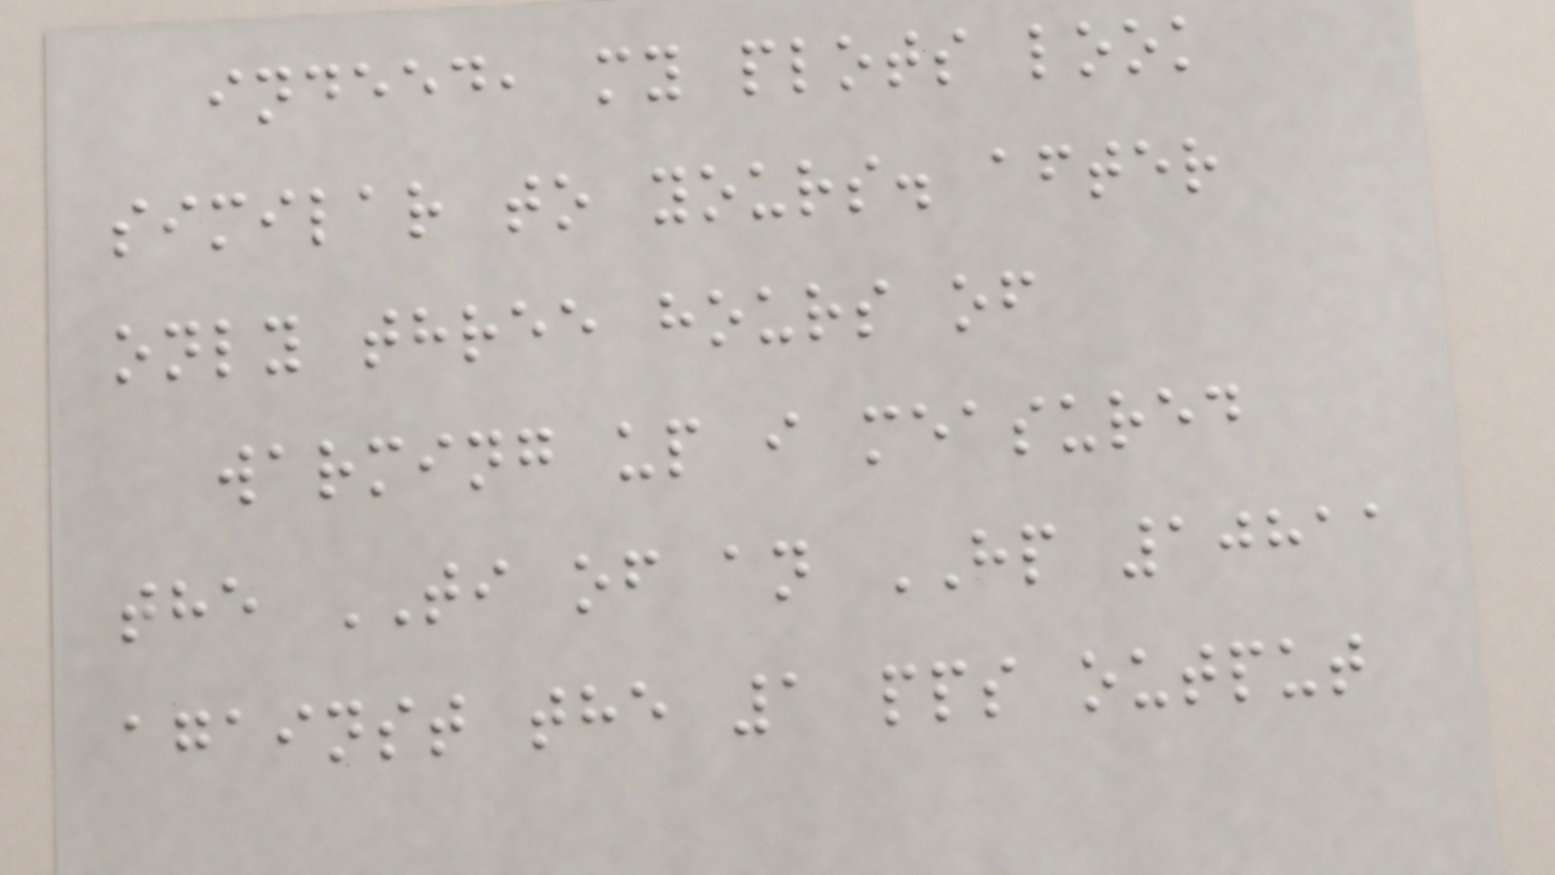indeed, my plots look
similar to yours. after
only three hours of
warming up i measured
the TI of an HP 10811
against the 1 pps output
